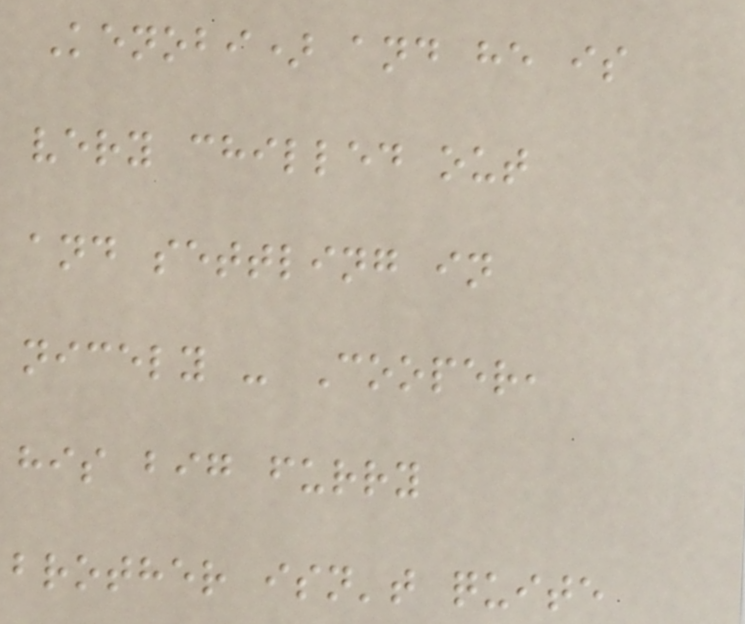Kenobi) and he is
very chilled out
and settling in
nicely - Cooper,
his big furry
brother isn't quite
